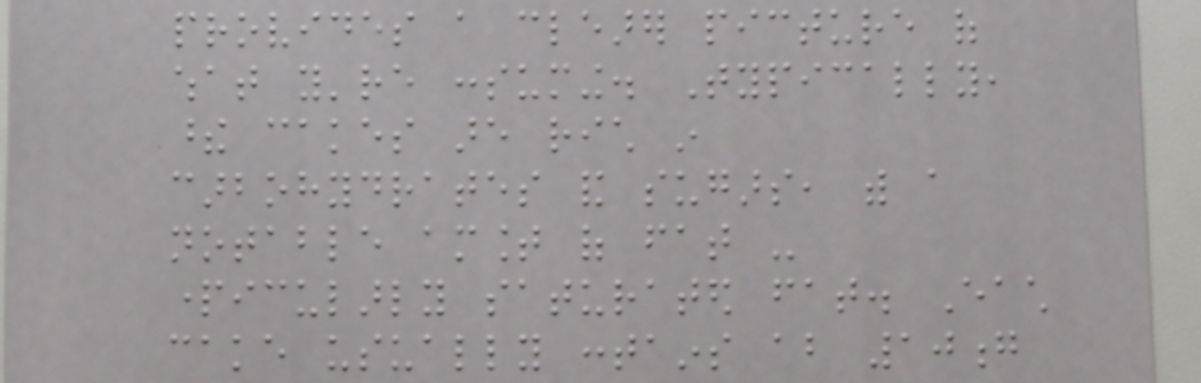provides a clearer picture of
what you're consuming. Typically,
these cakes are rich in
carbohydrates and sugars, with a
notable amount of fat -
particularly saturated fat. Each
cake usually contains about 10g
